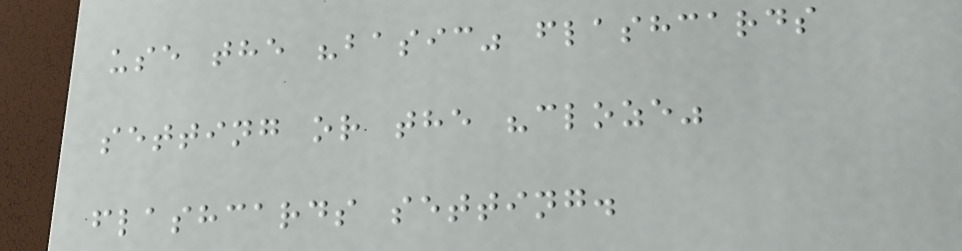use the "basic" flashcards
setting or the "cloze"
flashcards setting.
